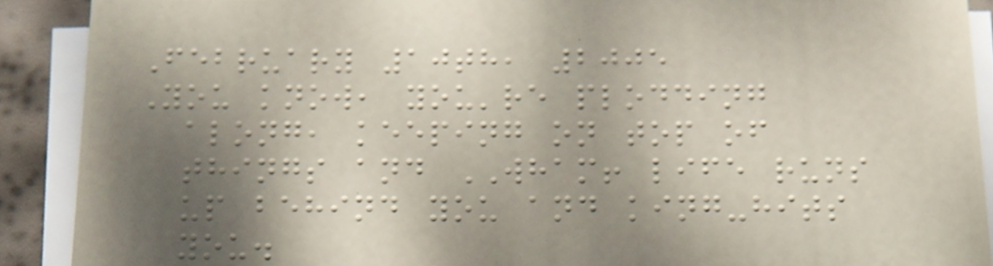February 10th, 2005
You know, you're plodding
along, keeping on top of
things and WHAM! life runs
up behind you and king-hits
you.
